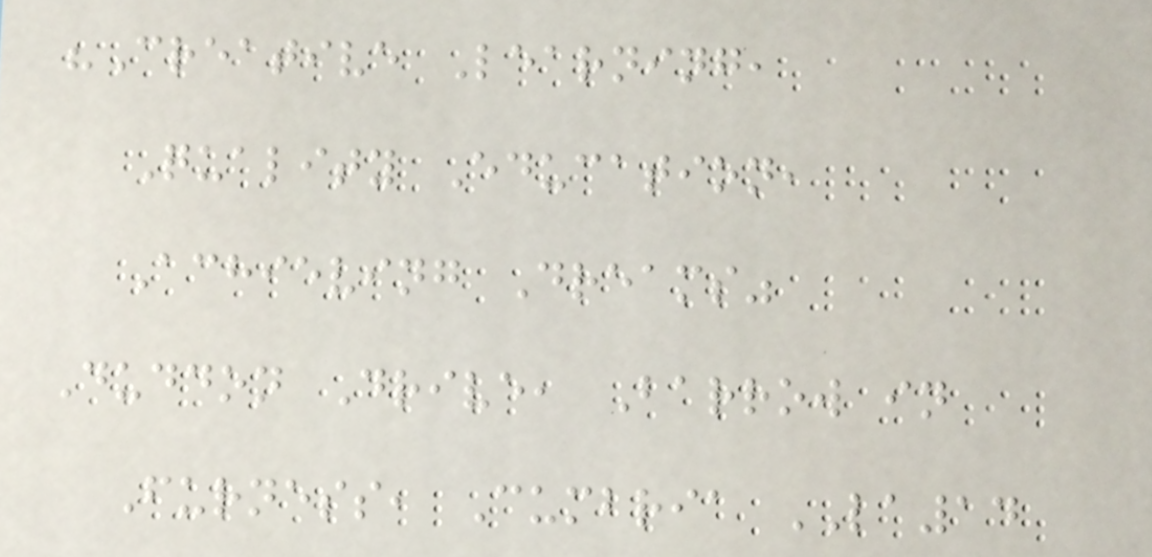"Creative Learning,
Quality Education,
Achieving Dreams"
Duddon Drive, Barrow in
Furness, Cumbria LA14
